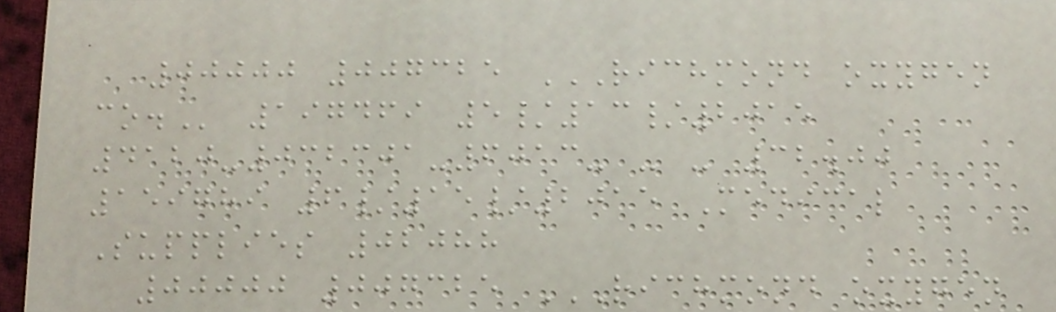00000 007325 RICHMOND OXYGEN
CO. 197469 5/13/2015
4120-032301-6013- - - 32.00
159789 6/15/2015 Medical
Supplies 02088
00000 007325 RICHMOND OXYGEN
